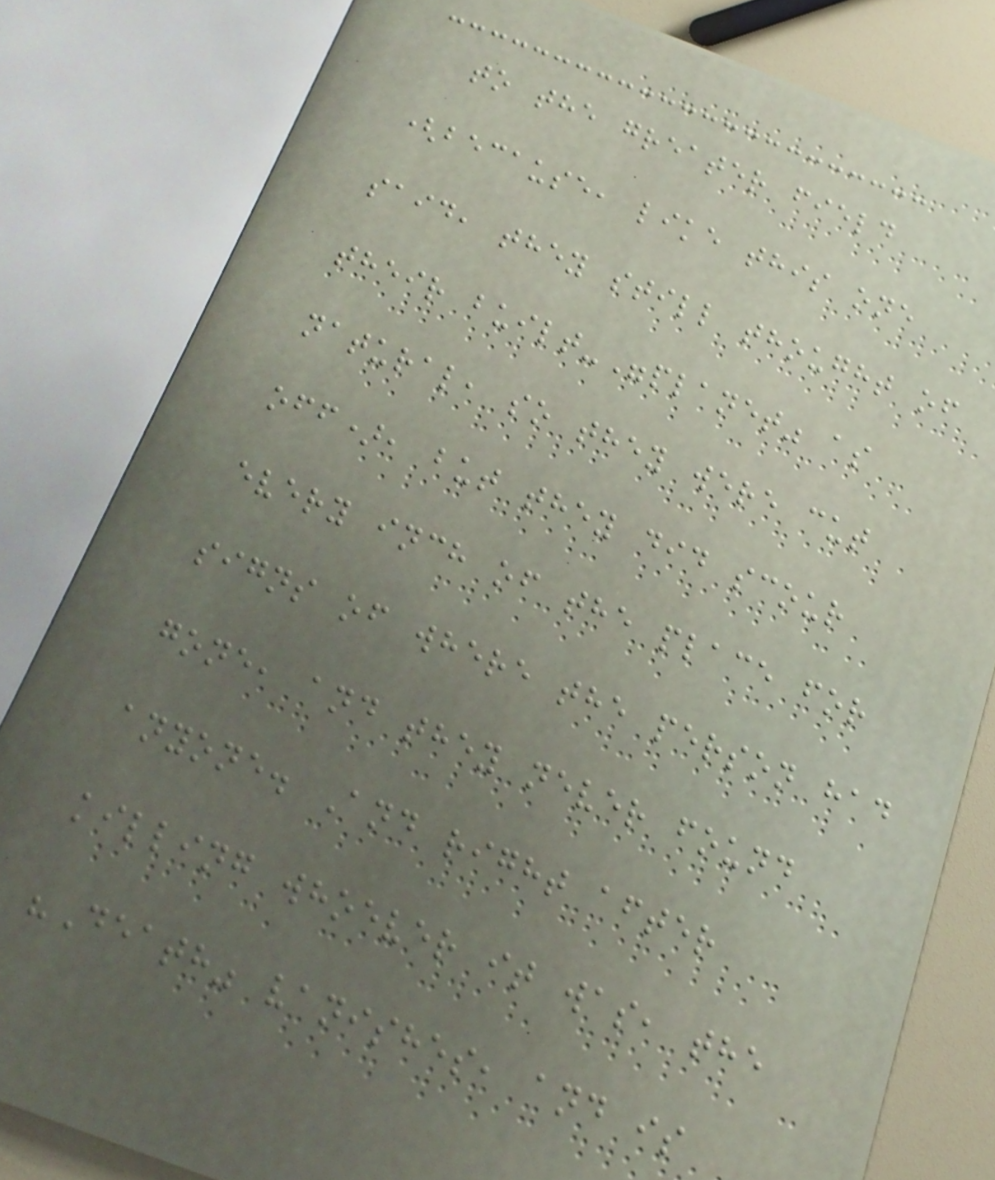to the greater field
(because, like this one
said, they still thought of
their built-"planet" as
natural, so they were cut
off), but they did scour
every inch of the place for
signs of where the person had
gone, and they never found
anyone. And right after
killing whoever it was, the
"Death" vanishes, and is
